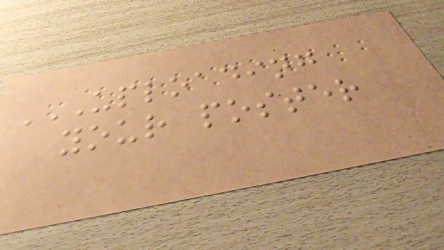UPLOADING
YOUR POSTER
